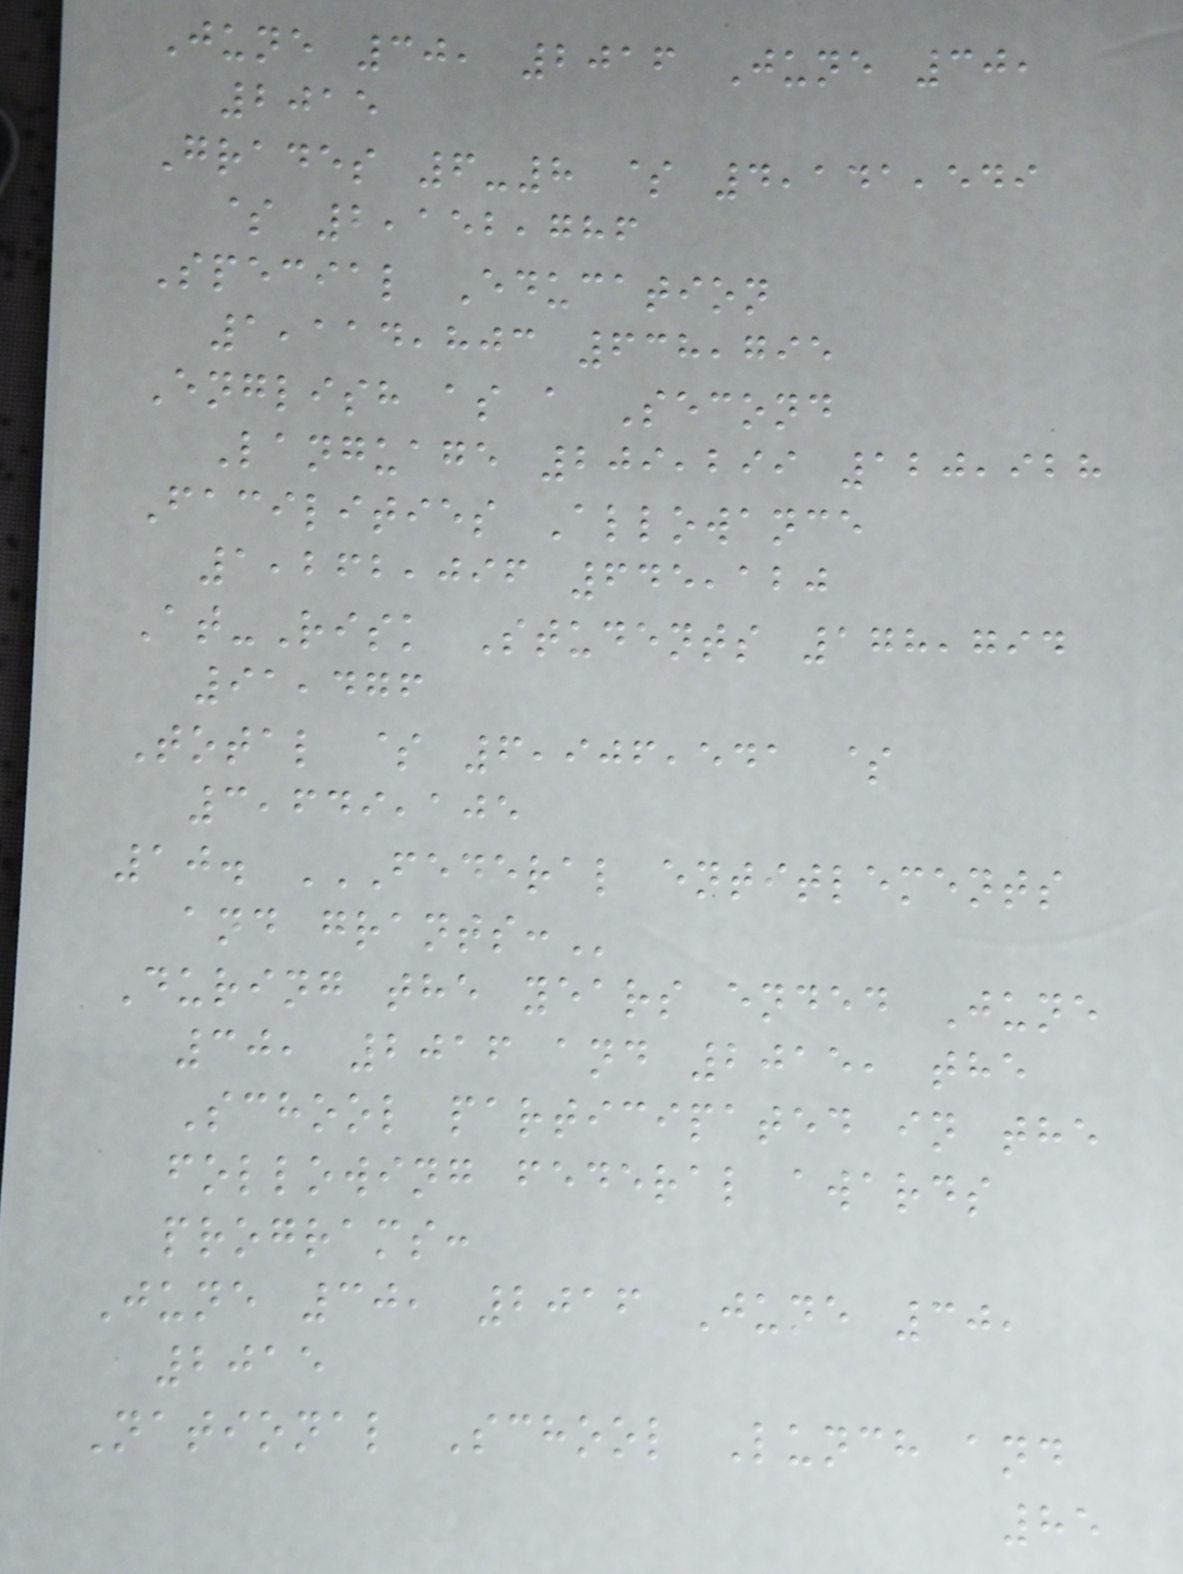June 30, 2016 June 30,
2015
Grades 6-8 $ 4,141,549
$ 2,152,786
Special Education
1,114,803 638,795
English as a Second
Language 209,299 120,928
Facilities Allowance
1,262,096 645,120
At-Risk Students 178,794
91,476
Total $ 6,906,541 $
3,649,105
10. FEDERAL ENTITLEMENTS
AND GRANTS:
During the years ended June
30, 2016 and 2015, the
School participated in the
following federal awards
programs:
June 30, 2016 June 30,
2015
National School Lunch and
85
